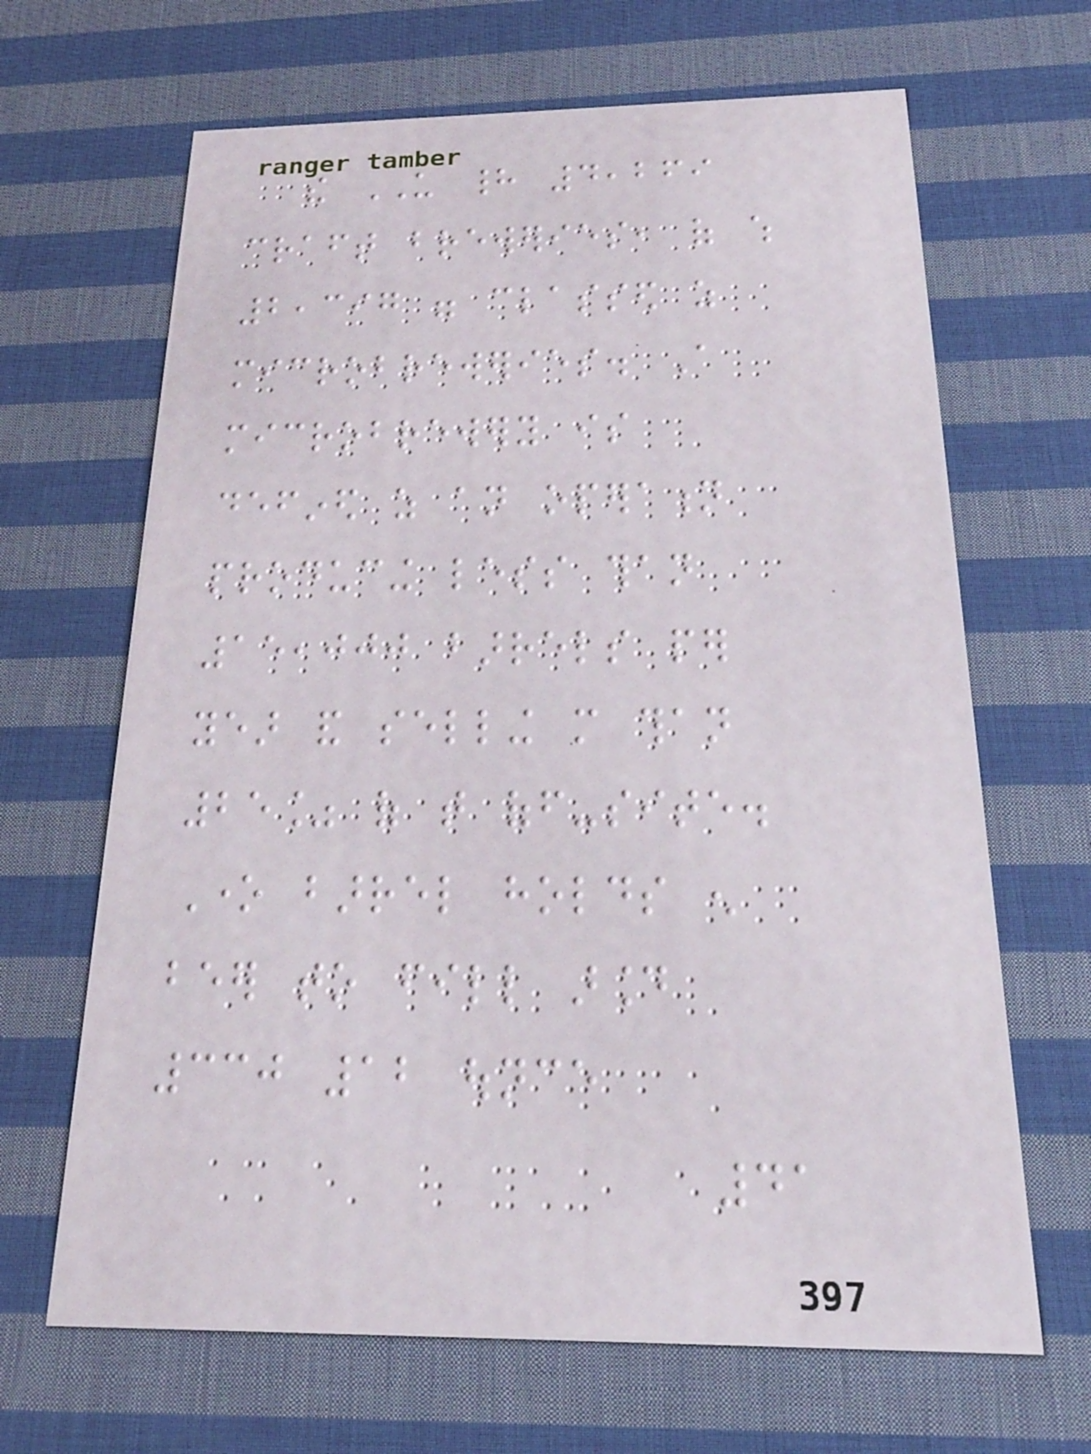the US had 4,269
craft breweries, of which
2,397 were classed as
microbreweries. A
microbrewery is
defined as an operation
producing less than
15,000 barrels per
year and selling more than
25% of that off-site.
One barrel holds enough
beer to fill around
330 12 ounce
41
